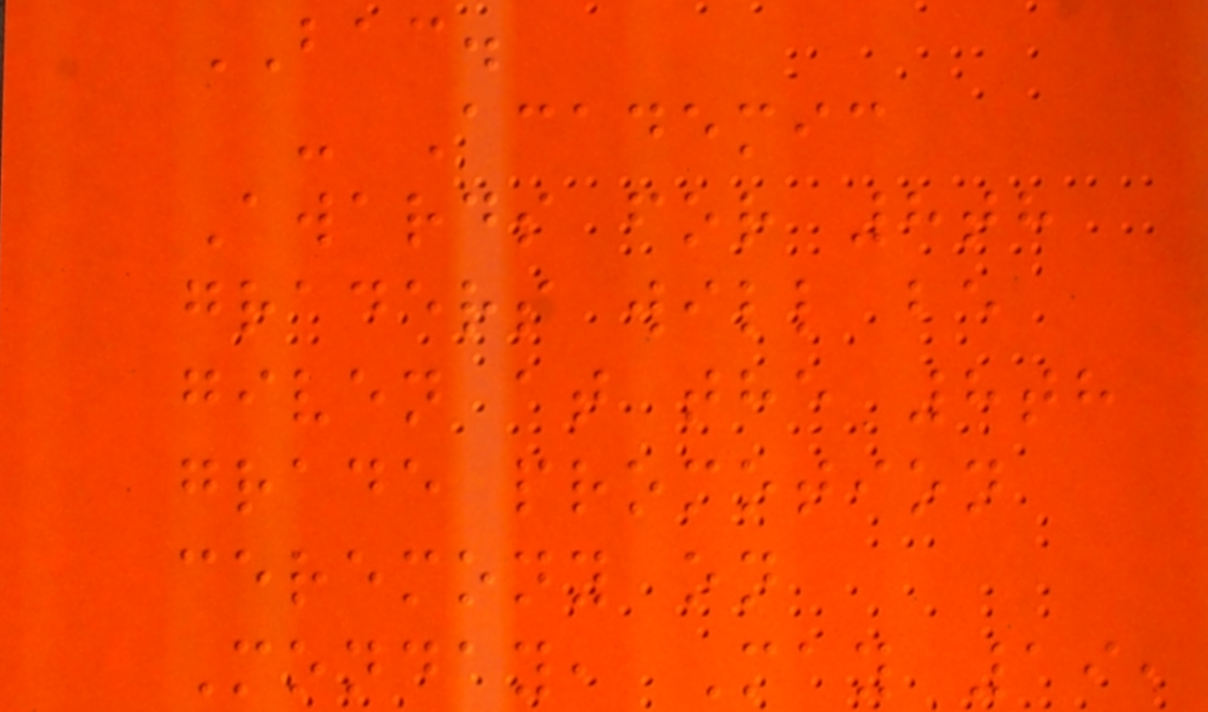BAC.
- Academic
Awards for 8th
graders will be
given at the 8th
grade promotion
ceremony on
Monday, May 19,
